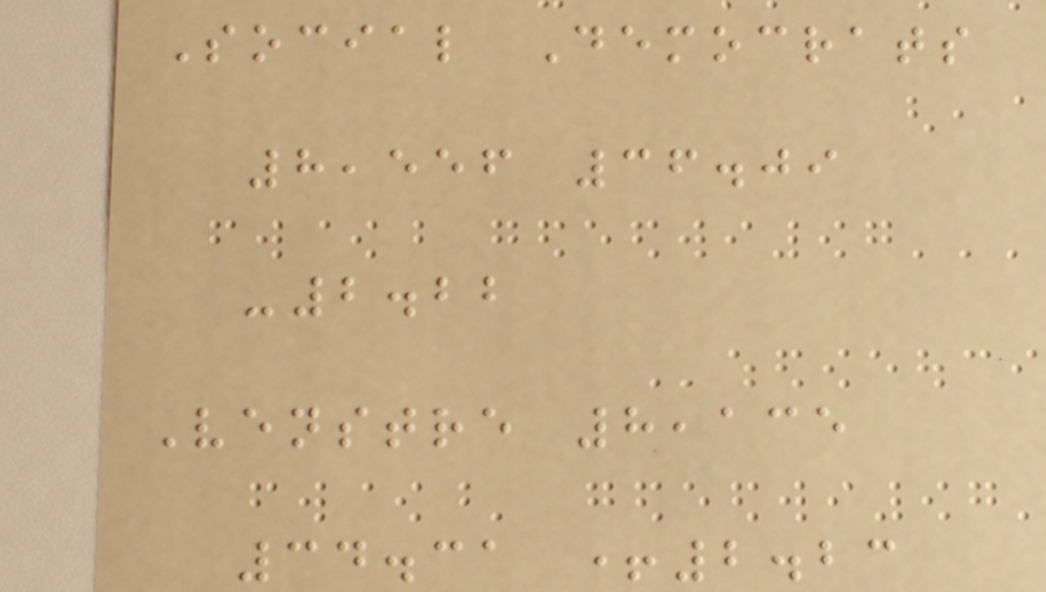Social Democrats
8,556 36.09
-2.22
Venstre 8,135
34.31 +2.23
